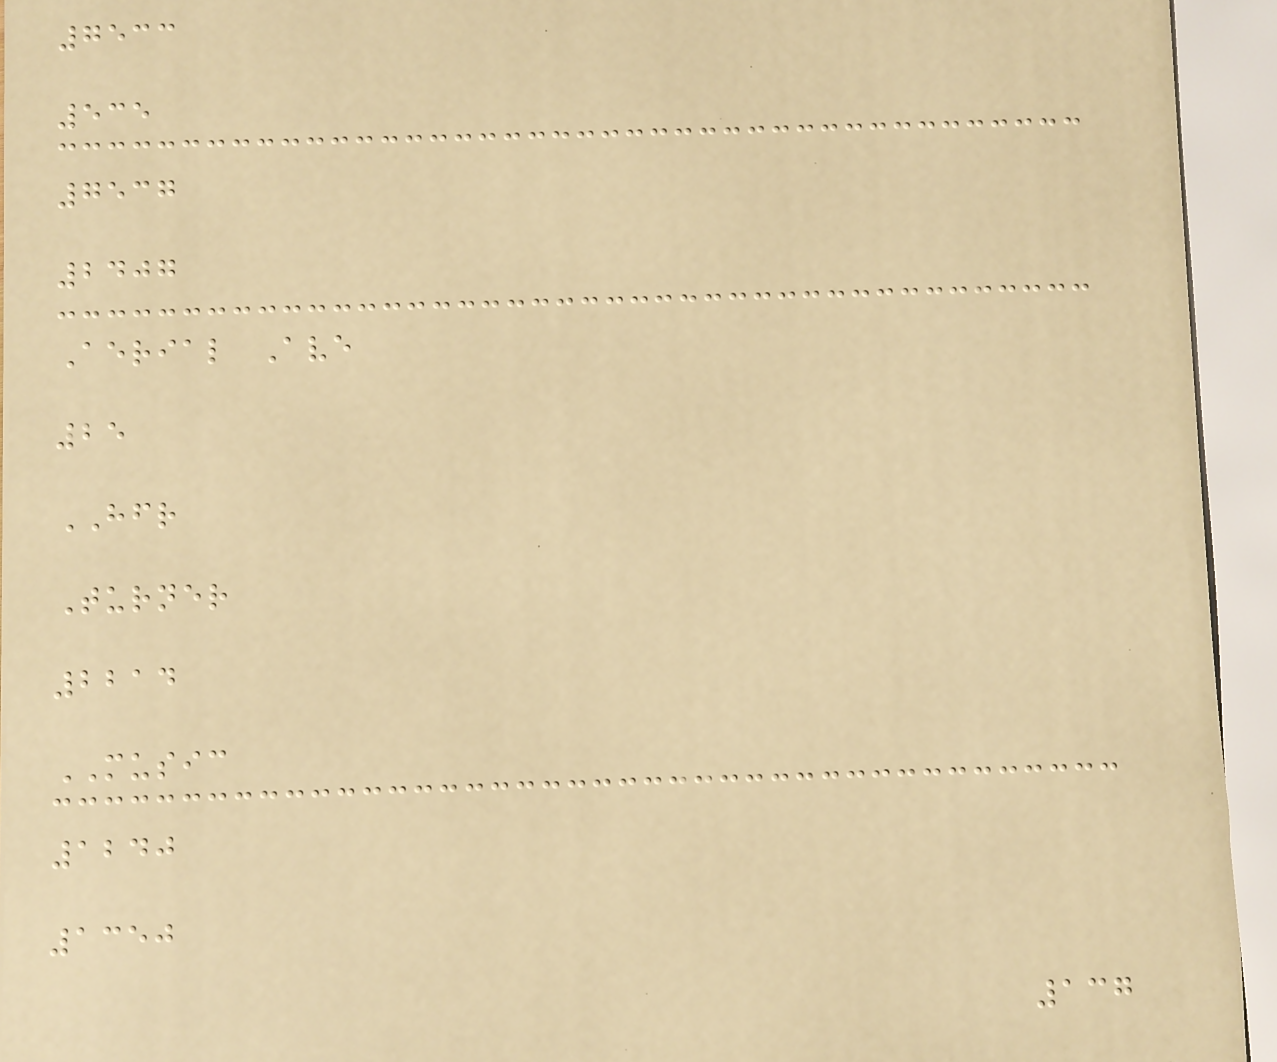7533
535
7537
2407
Aerial Ave
25
HFR
Turner
2214
MUSIC
1240
1350
137
